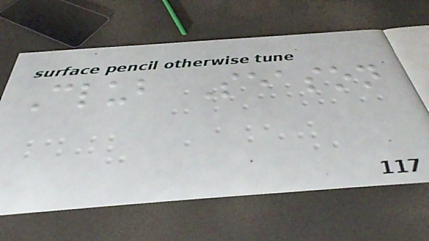Club Season
